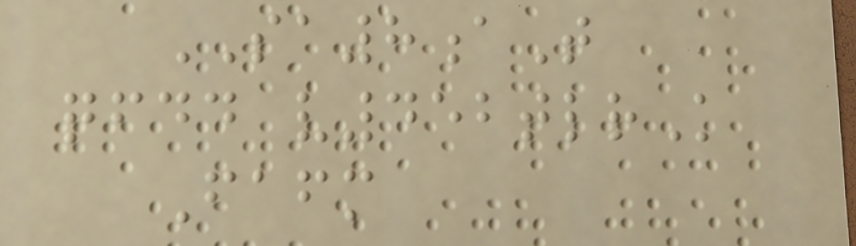SA8aT
qfdd v452tlrK
Fafm
